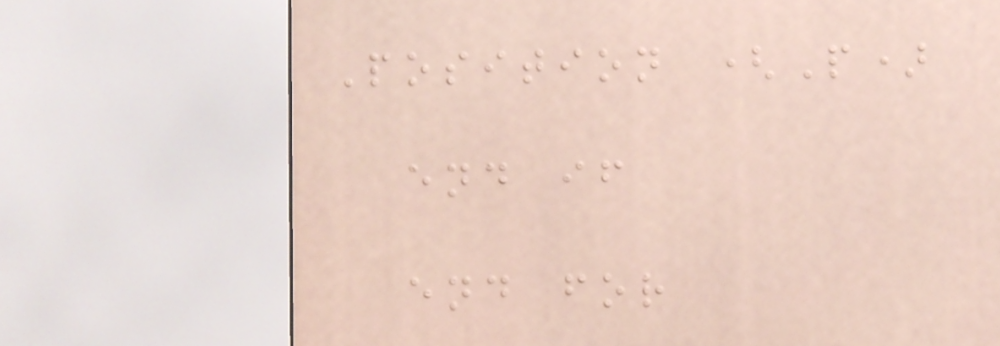Position (P)
end if
end for
